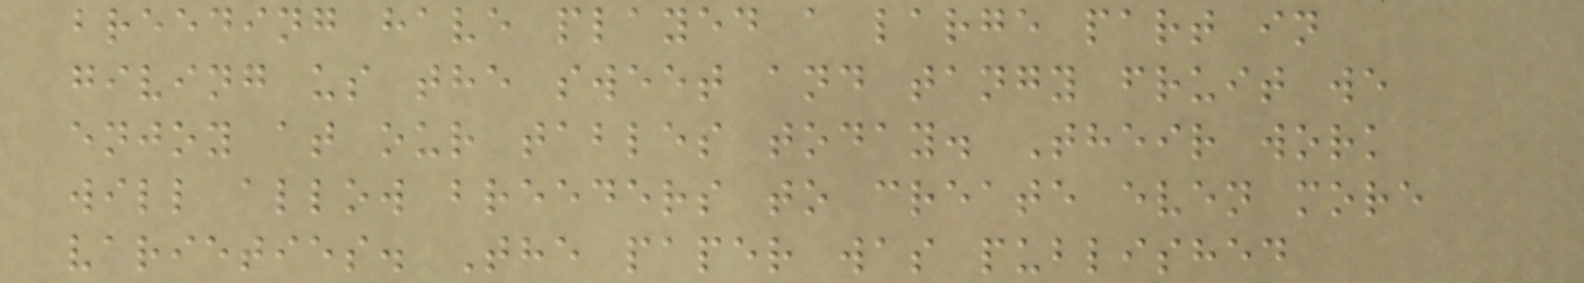breeding have played a large part in
giving us the sweet and tangy fruit we
enjoy at our tables today. Their work
will allow breeders to create even more
varieties. The paper was published
